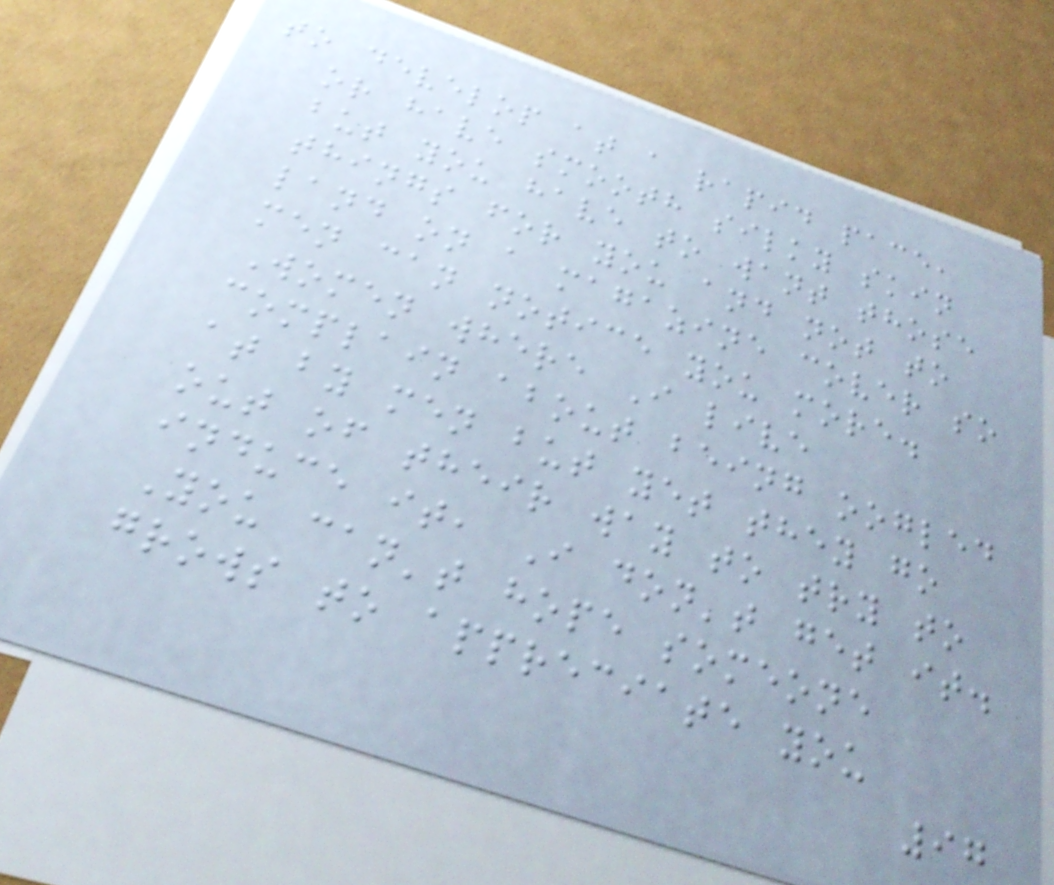to develop at a rapid pace,
or have smooth silky skin
but you have to want those
things for you and not to
land on a magazine cover so
men can notice you more.
Women where I live
complain about being oogled
at by men but yet they go
out of their way to try to
induce it, I don't get it.
You can't hope someone
grows to appreciate you
97
